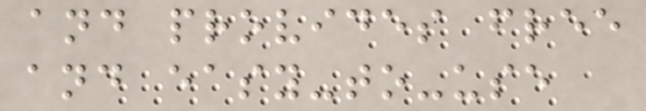and provides free
and easy-to-use
